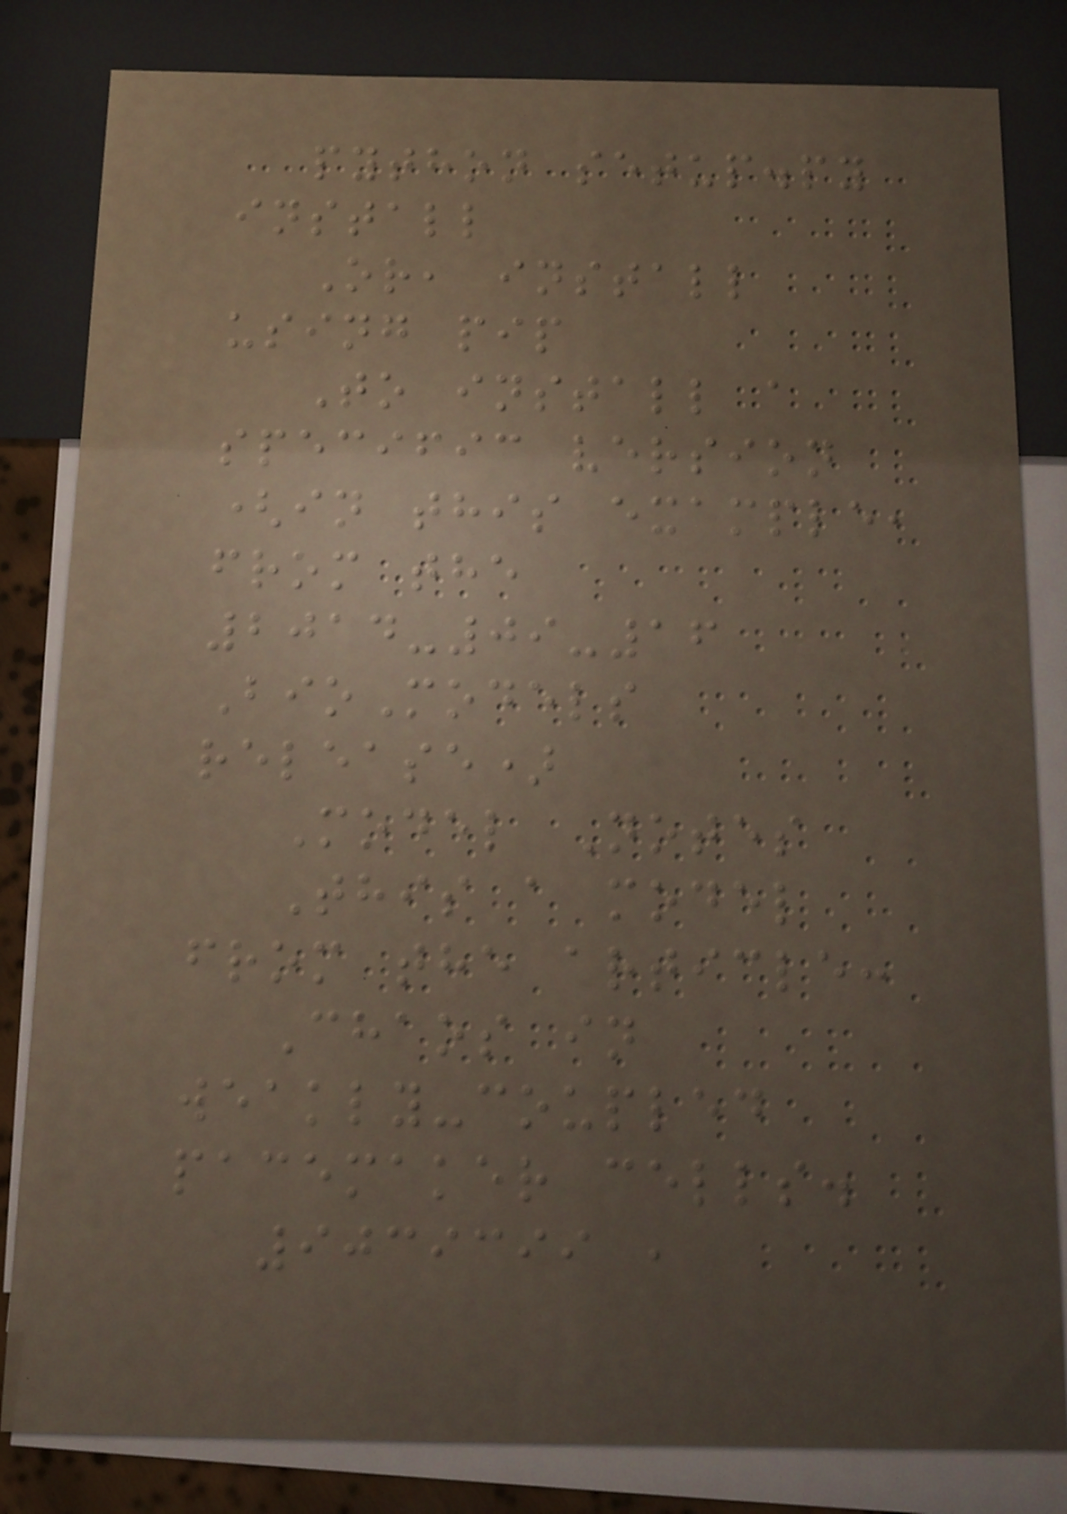python setup.py
install
Or, install
using pip
To install a
specific version
(in this example,
from the
2014-09-16
BioModels
release)
Model Notes
This a model
from the article:
Chaos in
weakly-coupled
pacemaker cells.
9039399 ,
